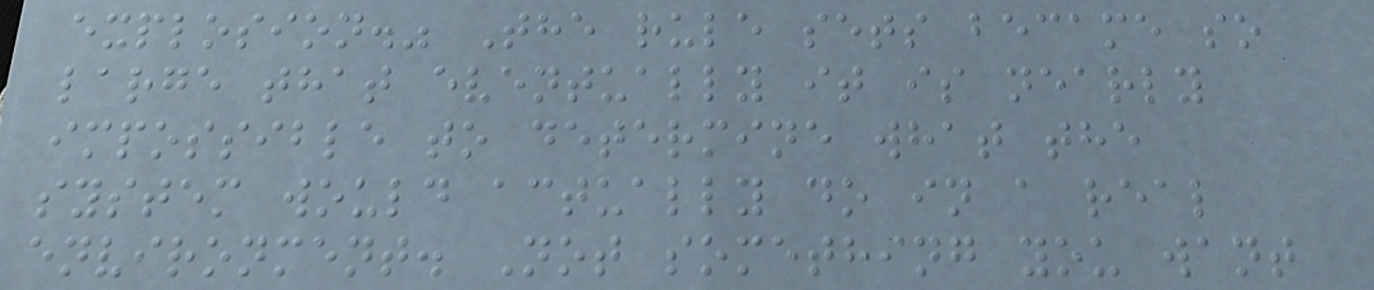explosion." The rule sets became so
large that eventually it is nearly
impossible to determine what the
system would actually do in a real
environment. Not something you want
